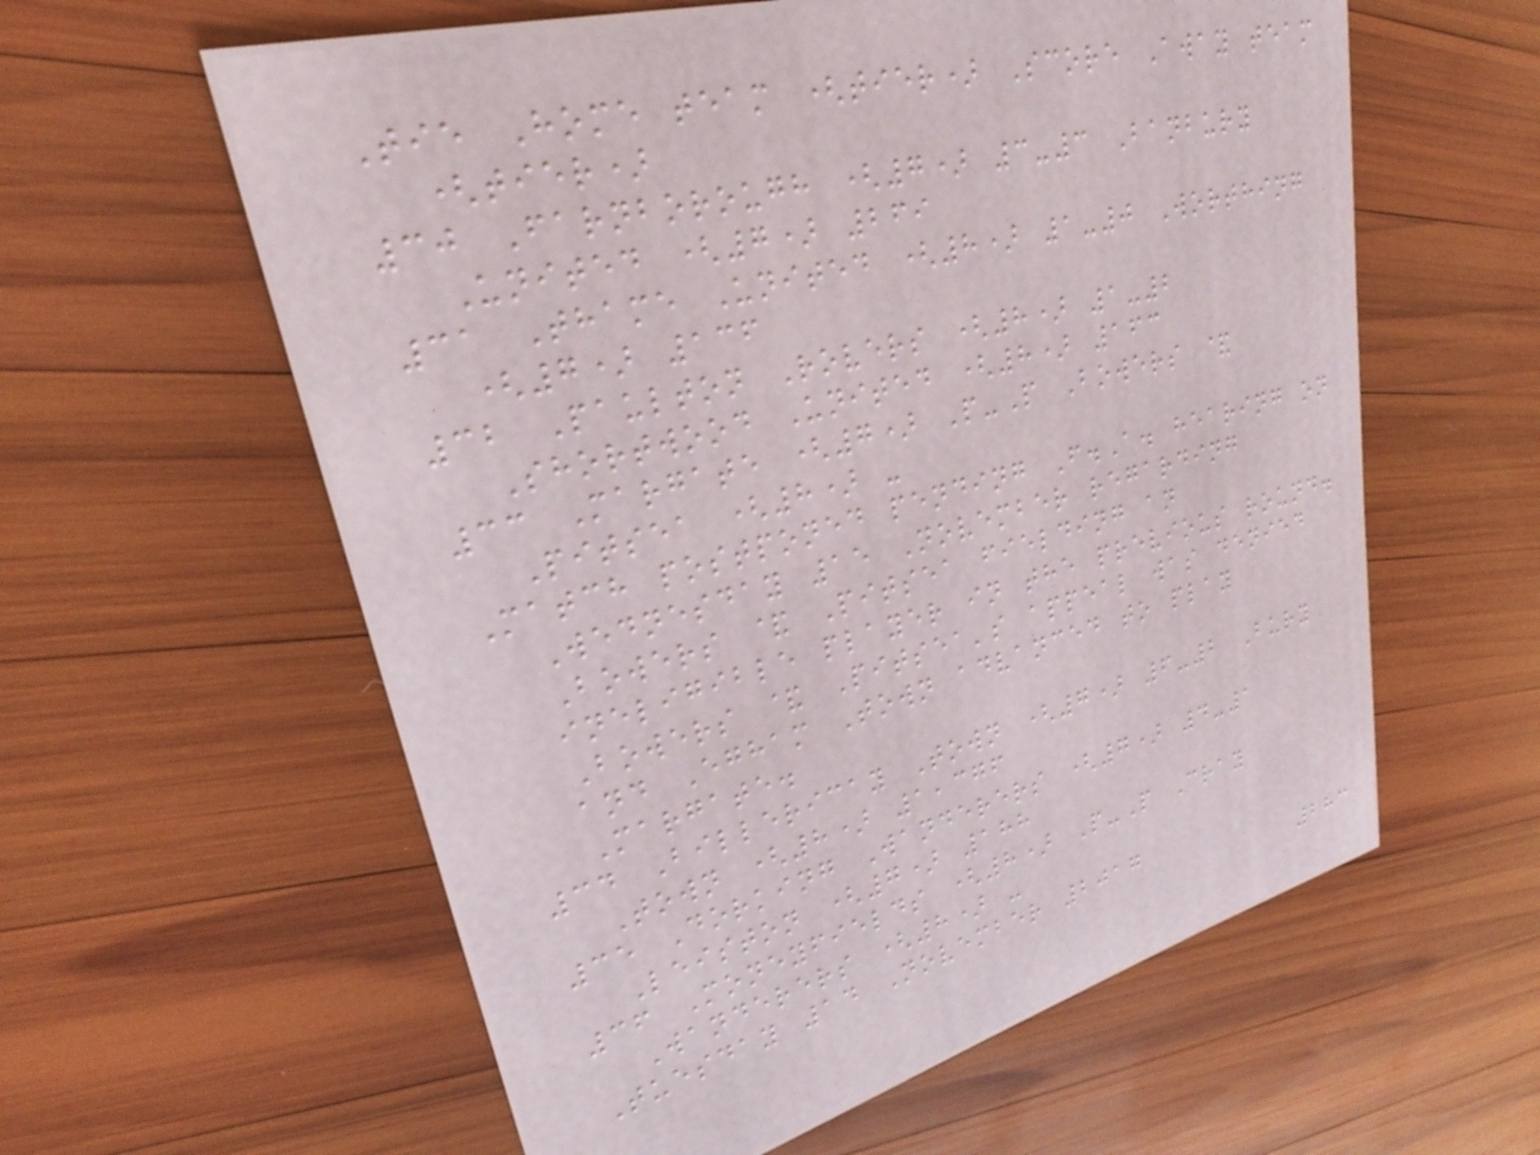Tie Home team (tier) Score Away team
(tier)
30 Farnborough (7) 3-3 Banbury
United (7) 269
31 Thame United (8) 1-0 Worthing
(7) 136
32 Paulton Rovers (8) 1-2
Shortwood United (8) 163
33 Margate (7) P-P Bowers &
Pitsea (8) -
Match postponed pending F.A. hearing on
Wednesday 15 November regarding
Bowers & Pitsea fielding an
ineligible player in the previous round.
Bowers & Pitsea's appeal was denied
and Egham Town advanced to play
Margate.
34 Billericay Town (7) 6-2 Bury
Town (8) 1,376
35 Dorking Wanderers (7) 4-1
Leiston (7) 188
36 Moneyfields (8) P-P Cray
Wanderers (8) -
Tuesday 14 November 2017
283
